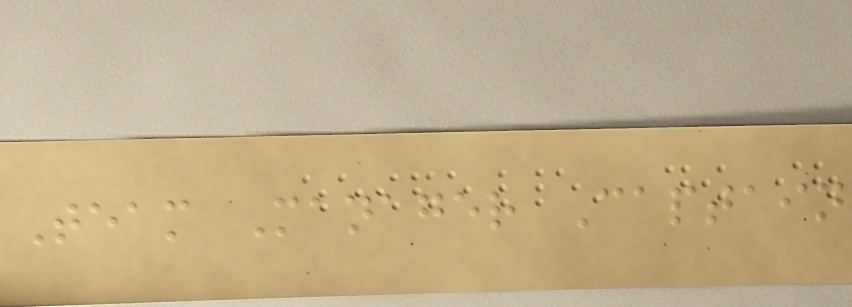Team Manager Captain
